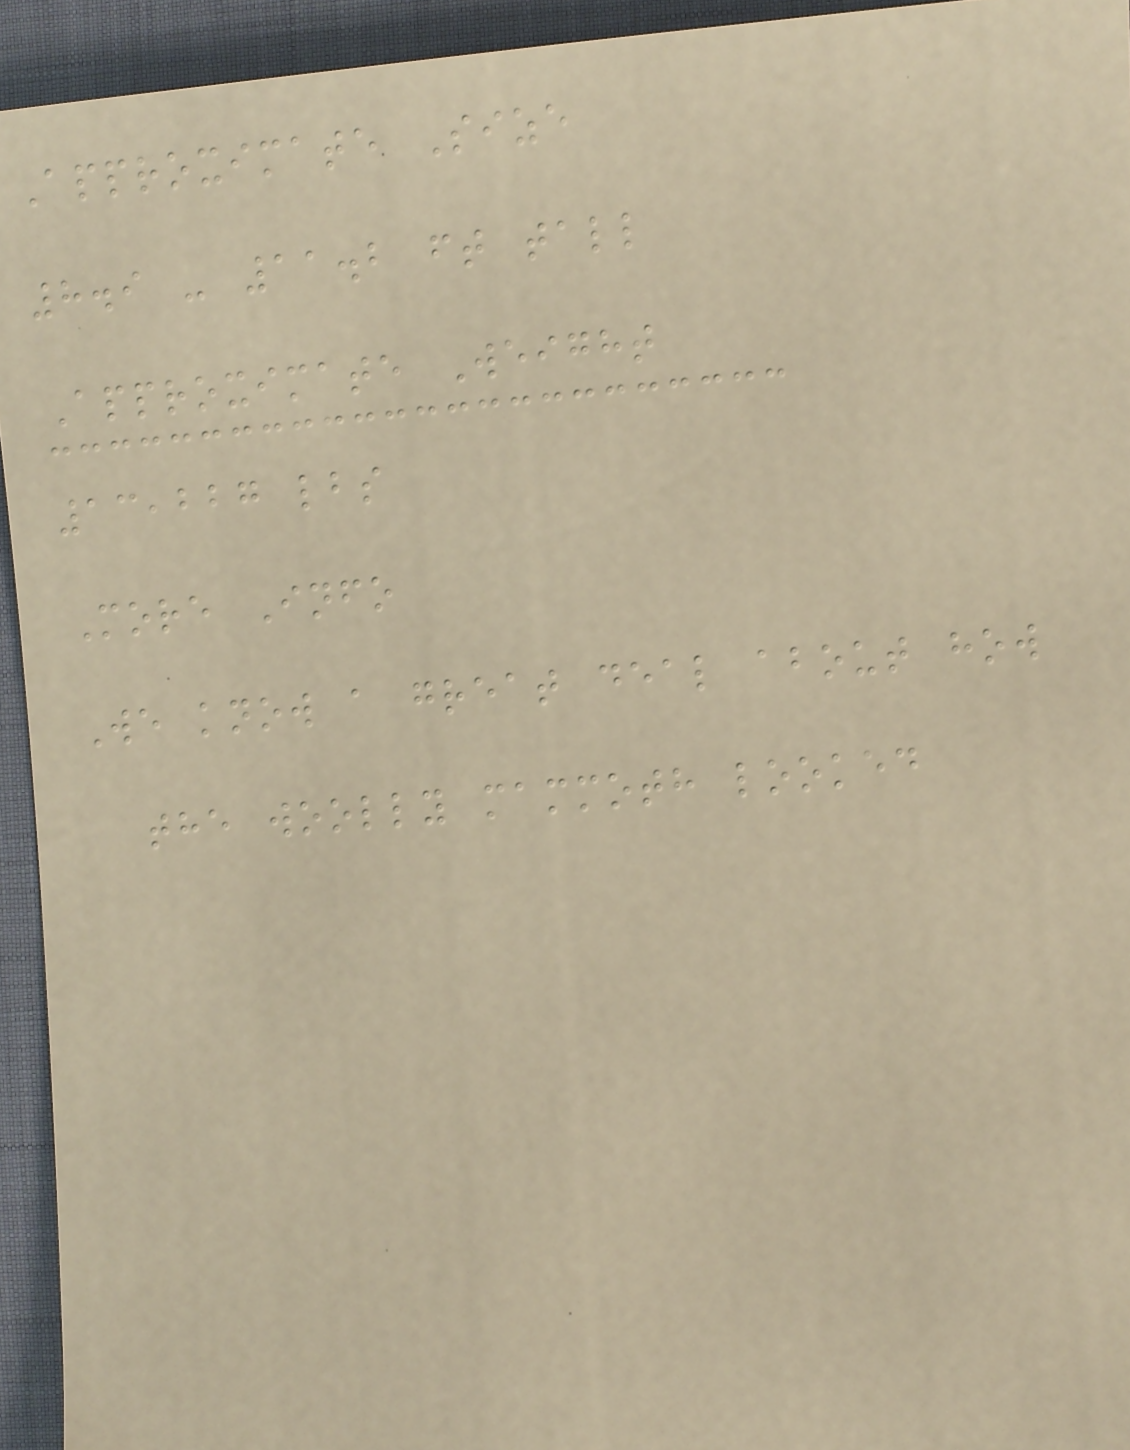Approximate Size
8.9 - 11.2 ft tall
Approximate Weight
13,227 lbs
More Info
We know a great deal about how
the woolly mammoth looked
